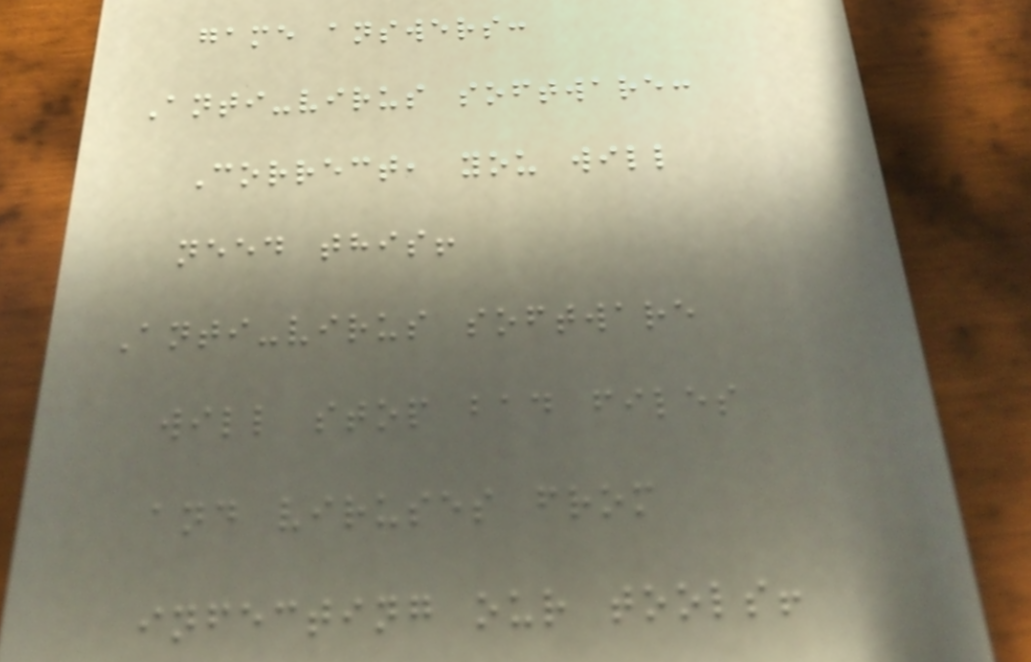game answers:
Anti-virus software:
Correct, you will
need this!
Anti-virus software
will stop bad files
and viruses from
infecting our tools!
